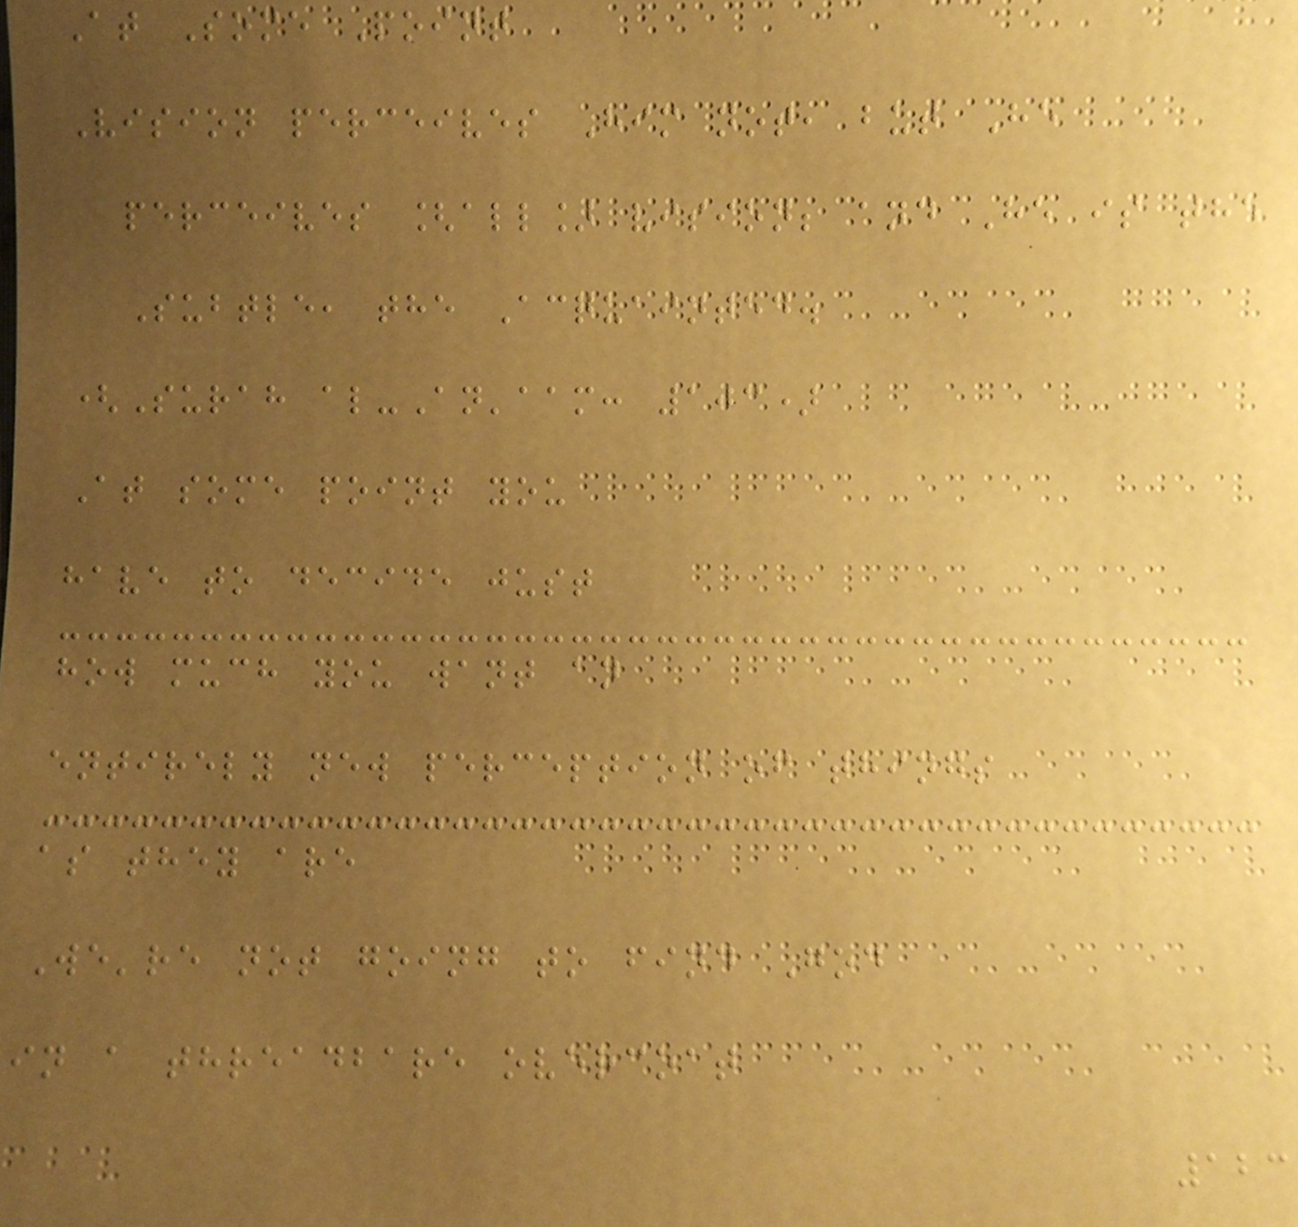At Some Point
Vision perceives Him not, but He
perceives [all] vision; and He is the
Subtle, the Acquainted.
(Surah al-An'aam: 103)
At some point you
have to decide just
how much you want an
entirely new perception of things
as they are
We're not going to find God
in a threadbare overcoat
123
